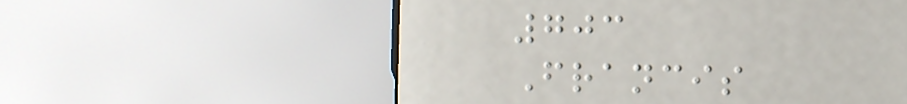703
Francis
